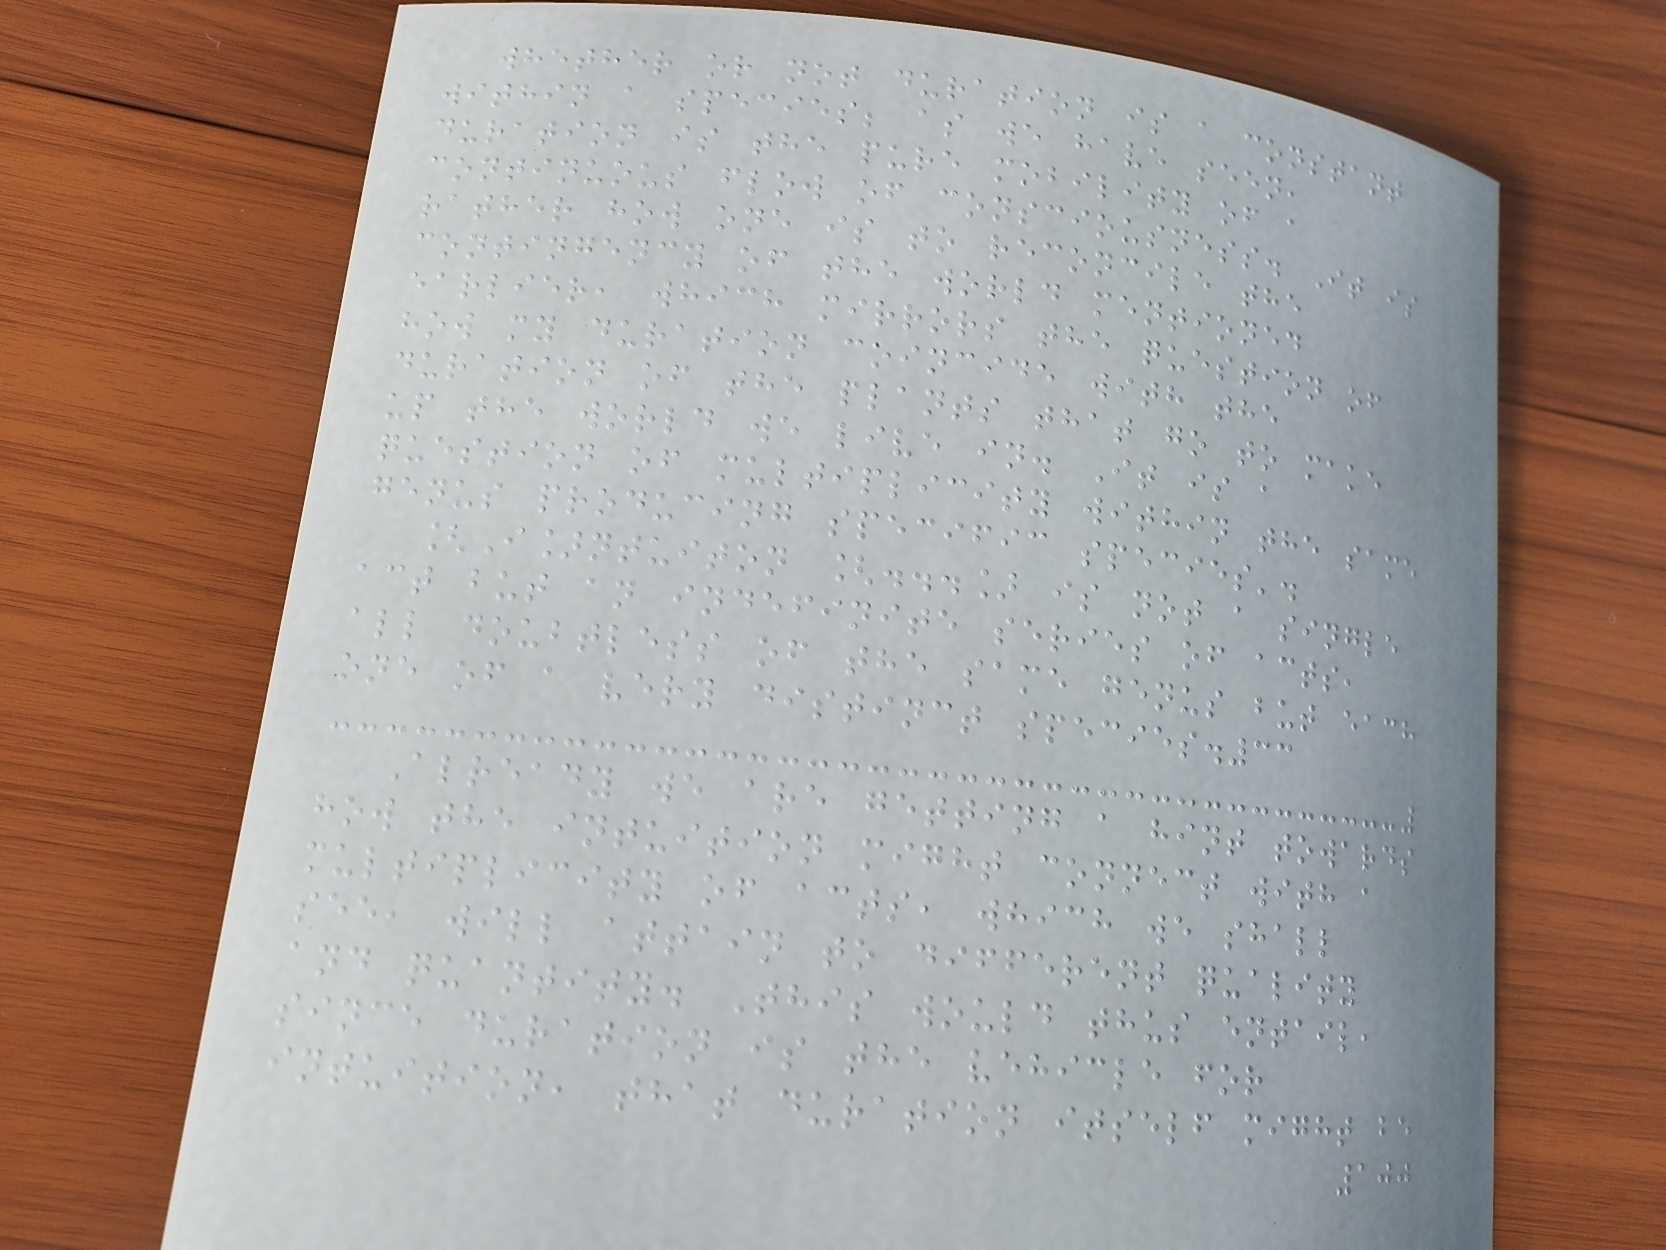whether or not duration is a constant
within a species; as we have seen,
duration is the pure mobility of a
continuous flow of consciousness. It is
rather how one is to reconcile the
contingency of the world mentioned
earlier, which mirrors the question of
how my duration coincide with the
duration of the plants that go to make
up the world we live in. It is a
question of multiplicity within the same
genus producing specific species'.
[I]ntuiton [...] is not a single
act but an indefinite series of acts,
all doubtless of the same genus but each
one of a very distinct species.33
Already we are getting a hint towards
how the intuition might connect with a
multiplicity of acts, which we shall
see, will attain to different quality
and quantity. This would thus entail,
since duration is the vehicle for
intuition, that duration itself might be
100
